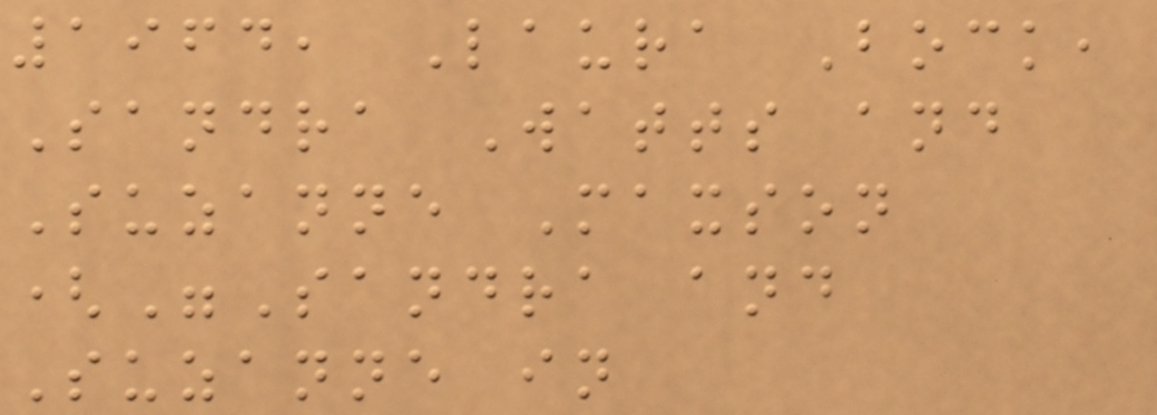1964, Laura Bock,
Sandra Watts and
Suzanne Maxson
("Sandra and
Suzanne in
